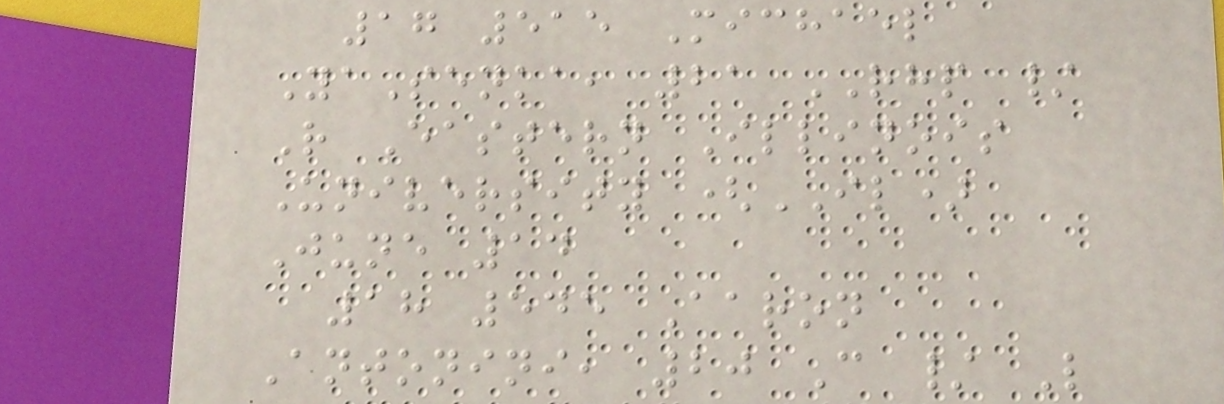17 515 Michael
YaSenka, 21 RHP /
R Eastern Illinois
University (IL)
June 14
18 545 Aaron
Antonini, 20 C / L
